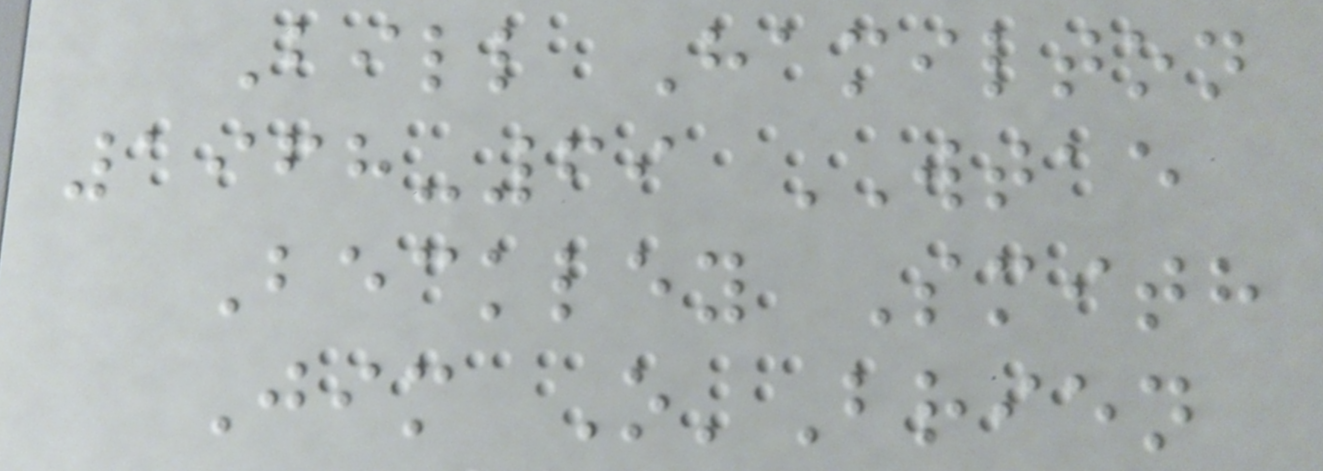Bill Hamilton
1968-69 WTAE
Beckley Smith
Jim O'Brien
